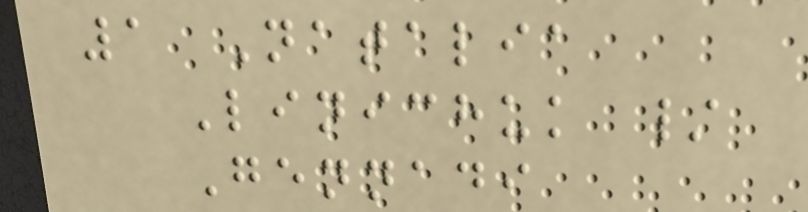1 Natalia
Linichuk /
Gennadi
